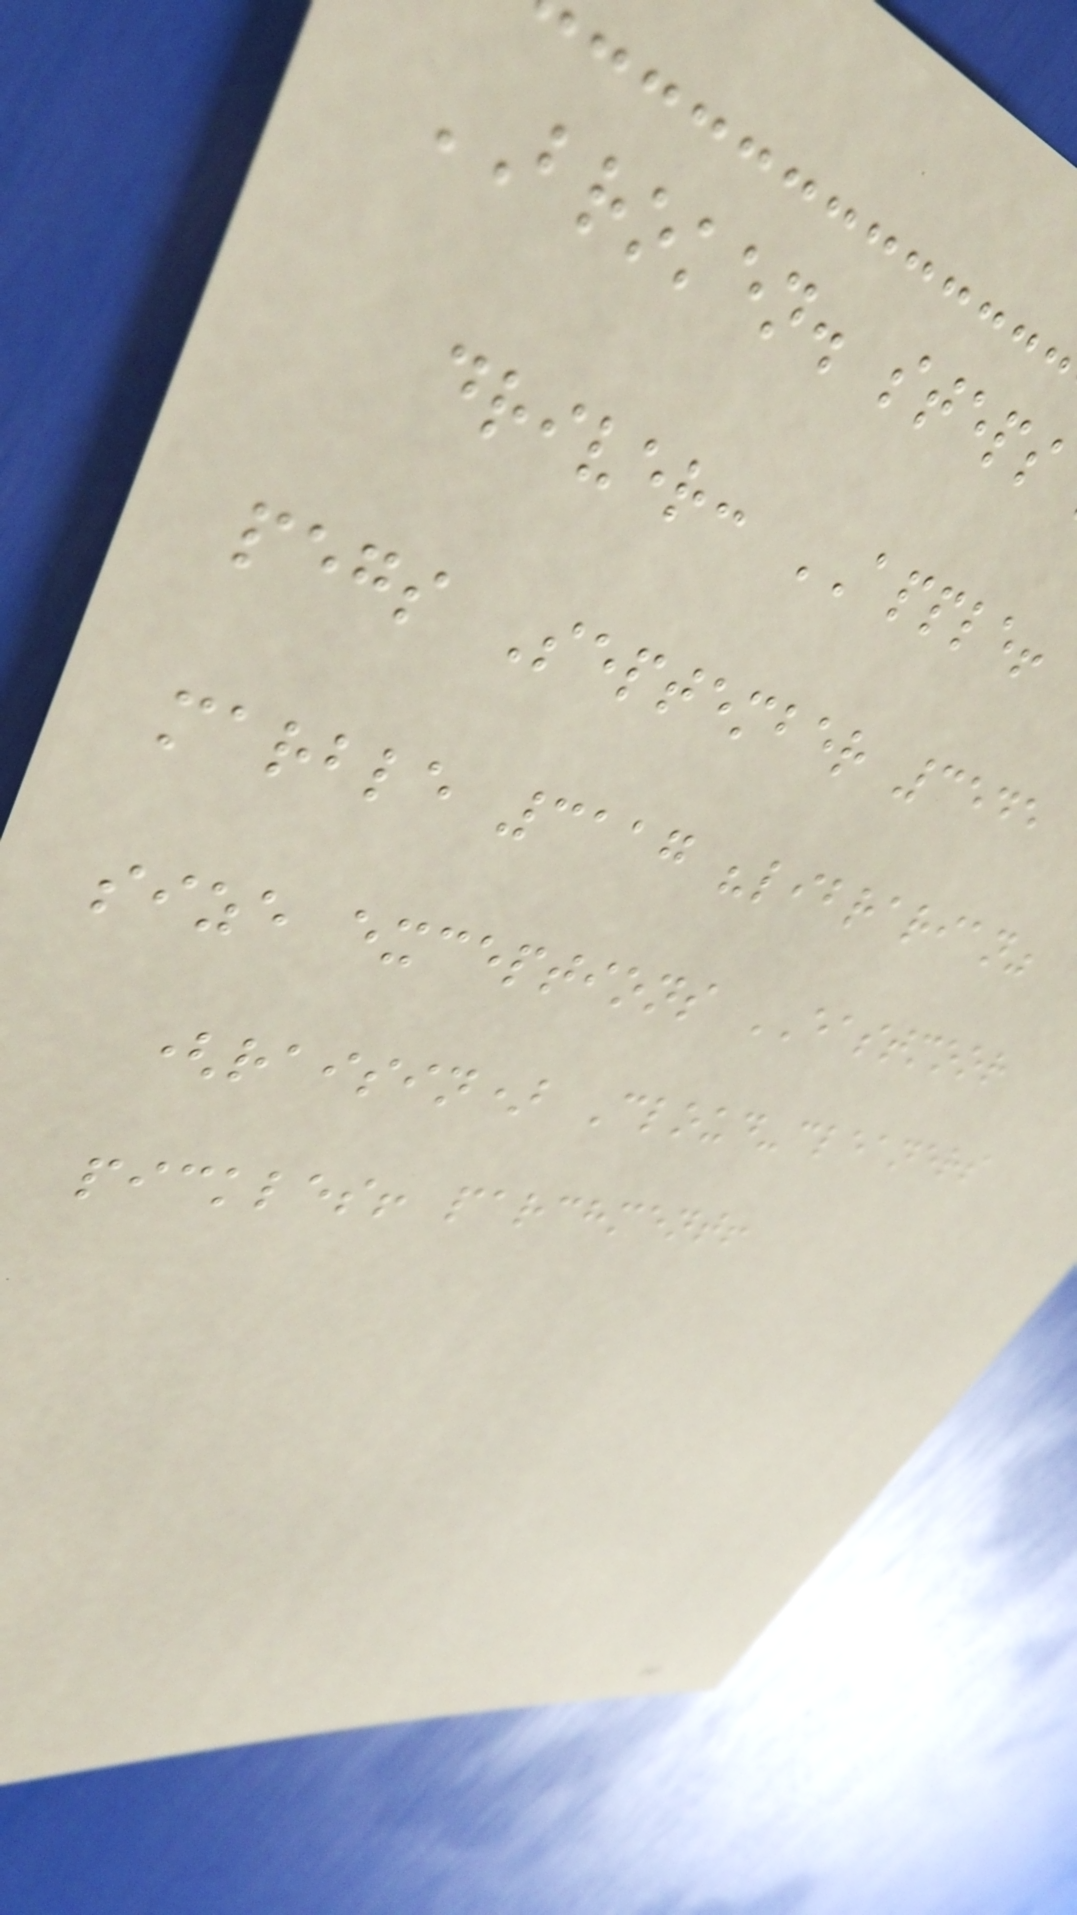BROKEN. steps
driver: APPLE!
pegs September 3545
marble 3117 "librarian"
size exceptions EASTMOOR
(raisin) Cloud-cleaners
pickles! parchment!
